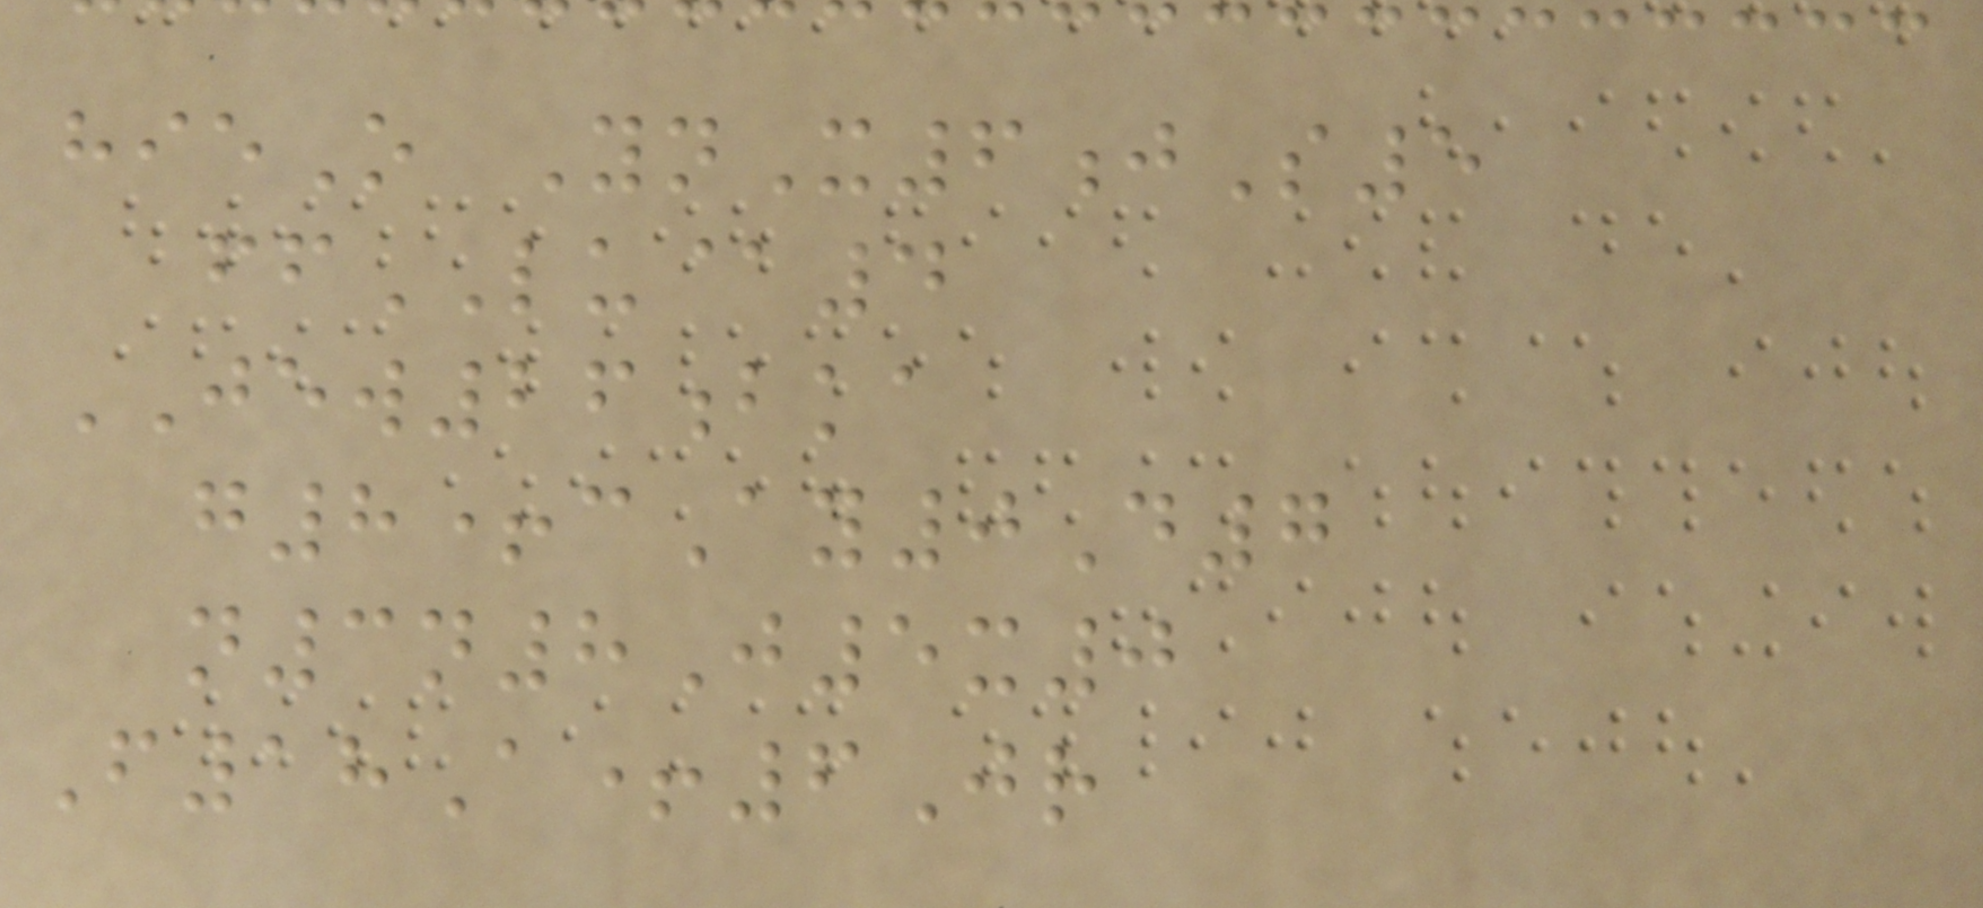hieO YnX6jS5
ffLU@4
JEW26bka
g8+cAy0D7
n3n8J5x0
F18A+6Jr
